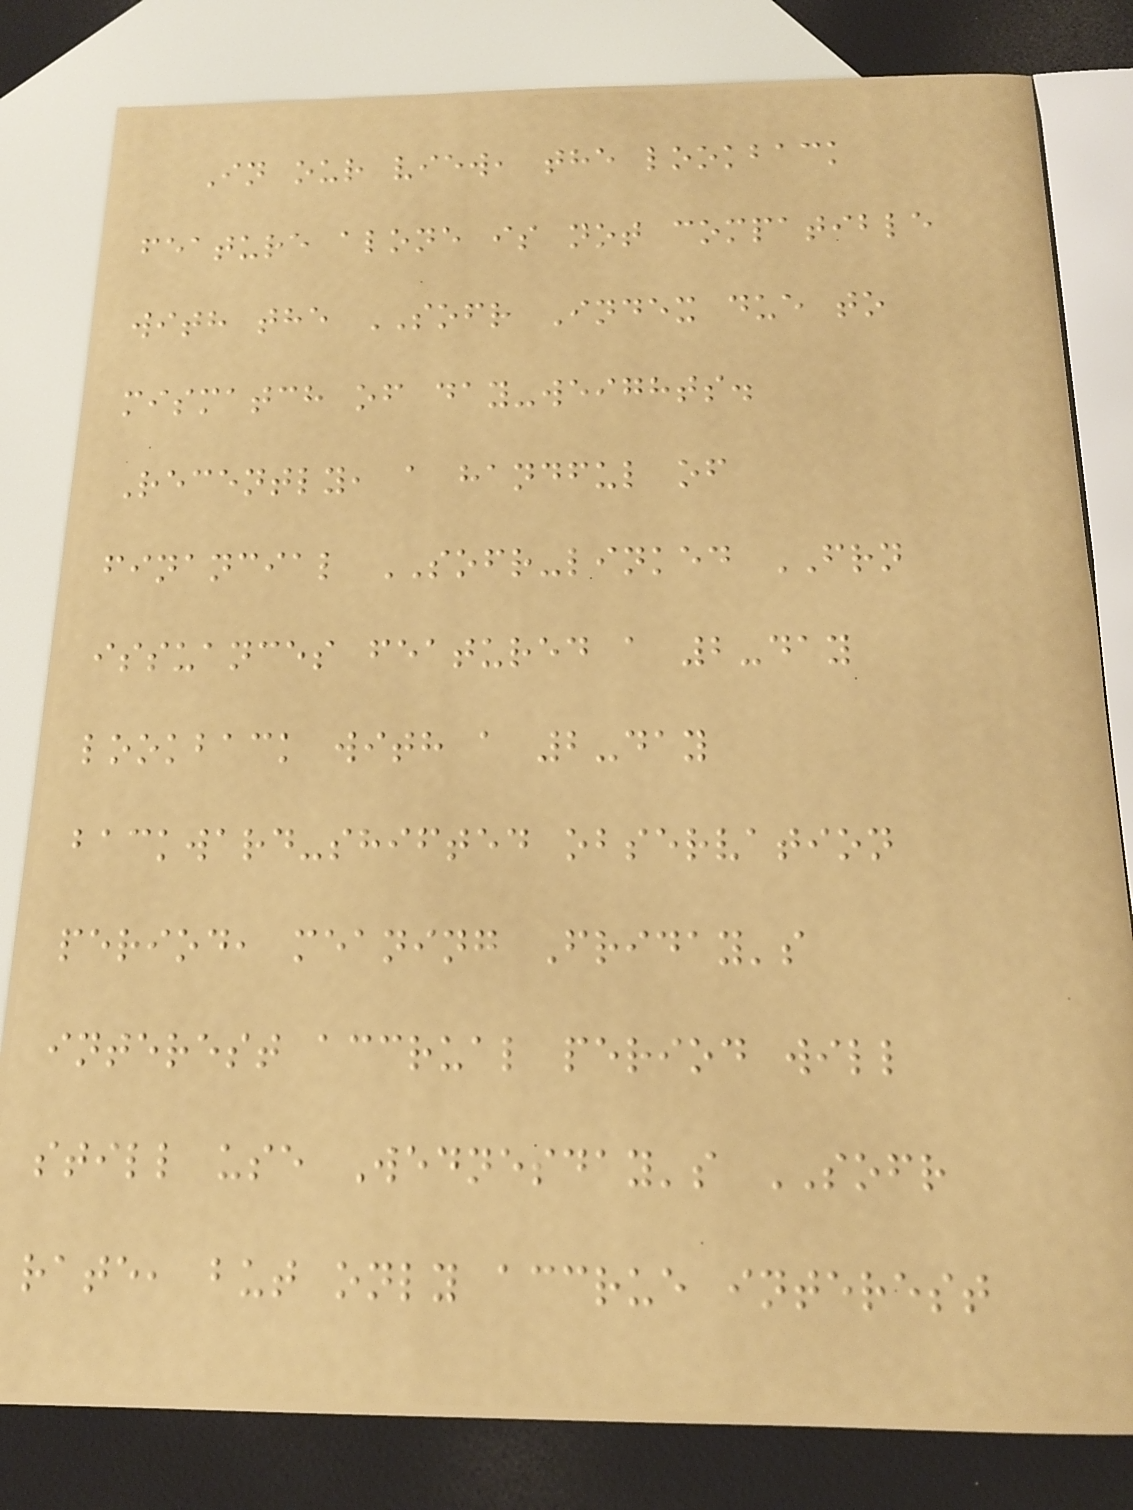In our view, the lookback
feature alone is not compatible
with the SOFR Index due to
mismatch of day-weights.
Recently, a handful of
financial SOFR-linked FRN
issuances featured a 2-day
lookback with a 2-day
backward-shifted observation
period, meaning Friday's
interest accrual period will
still use Wednesday's SOFR
rate, but only accrue interest
